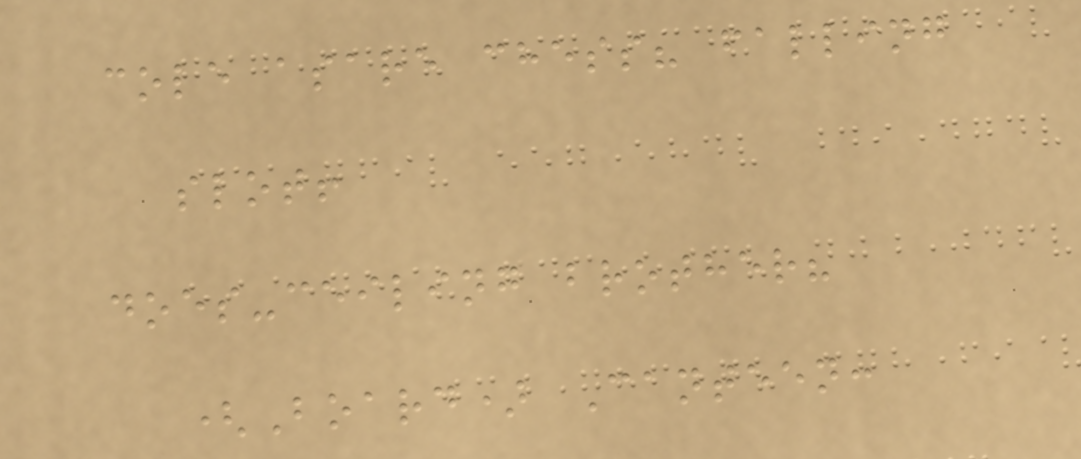cole asare chess? falling
slot!
does-ceiling brother?
(Board) Canteen:
